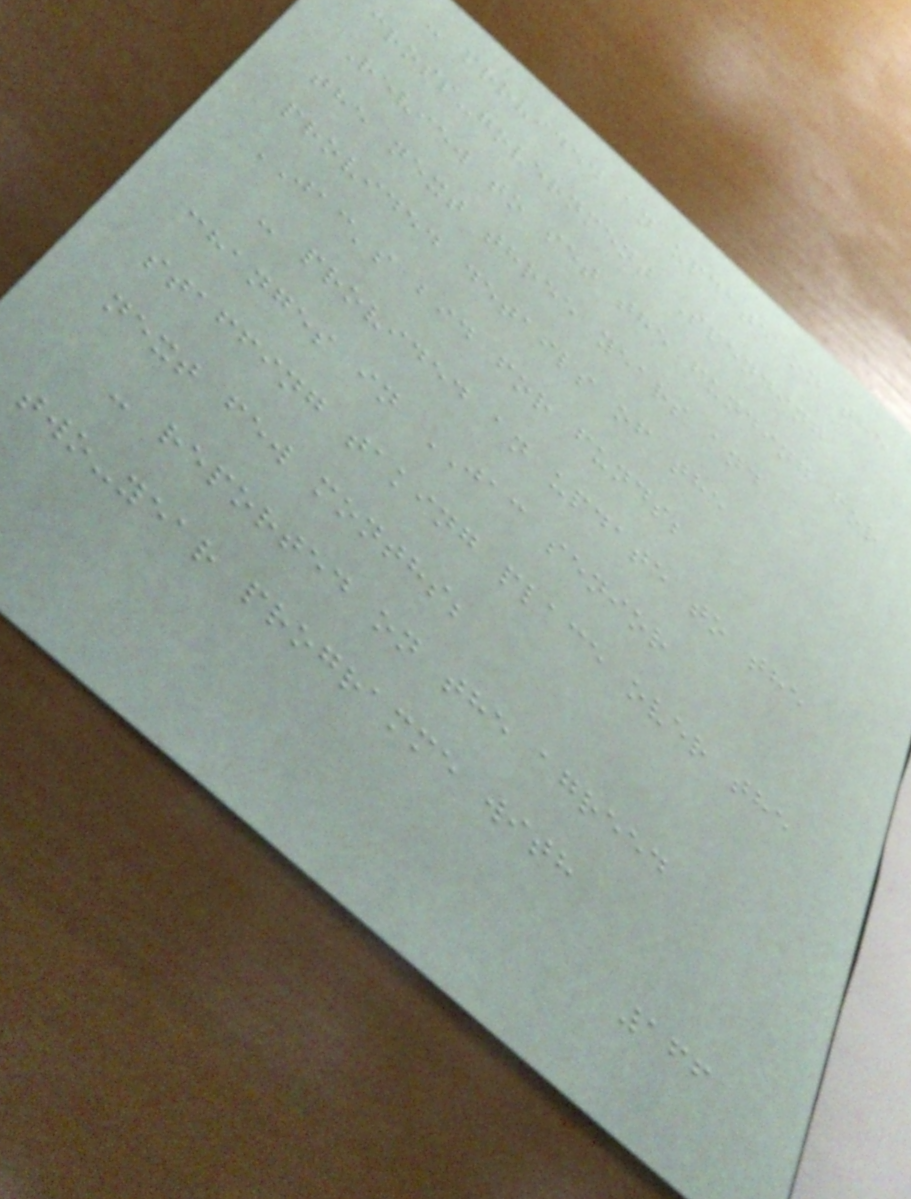- provided an update on the
cross-government Spending
Review to set the funding for
the next three years and
provided details of the
JAC's bid for funds;
- provided an update to the
changes in JAC senior
staffing taking place over the
next few months;
- reported on the agreed
two-year programme with
166
